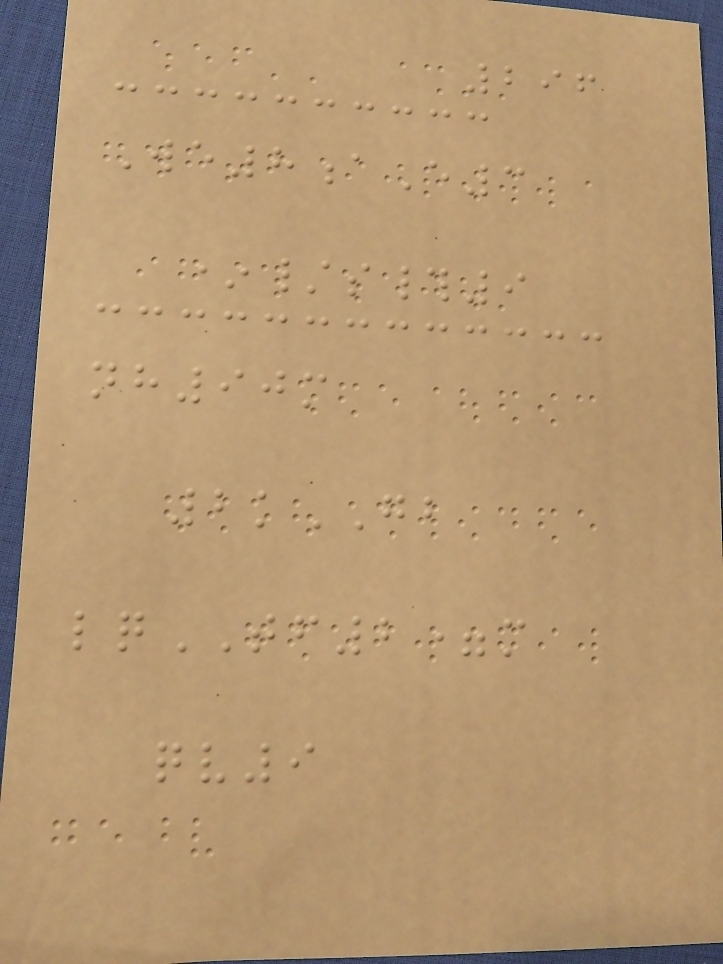296
We8aE3
*/s#9
nh90m
2kGB
lqTF2=m
qv9
